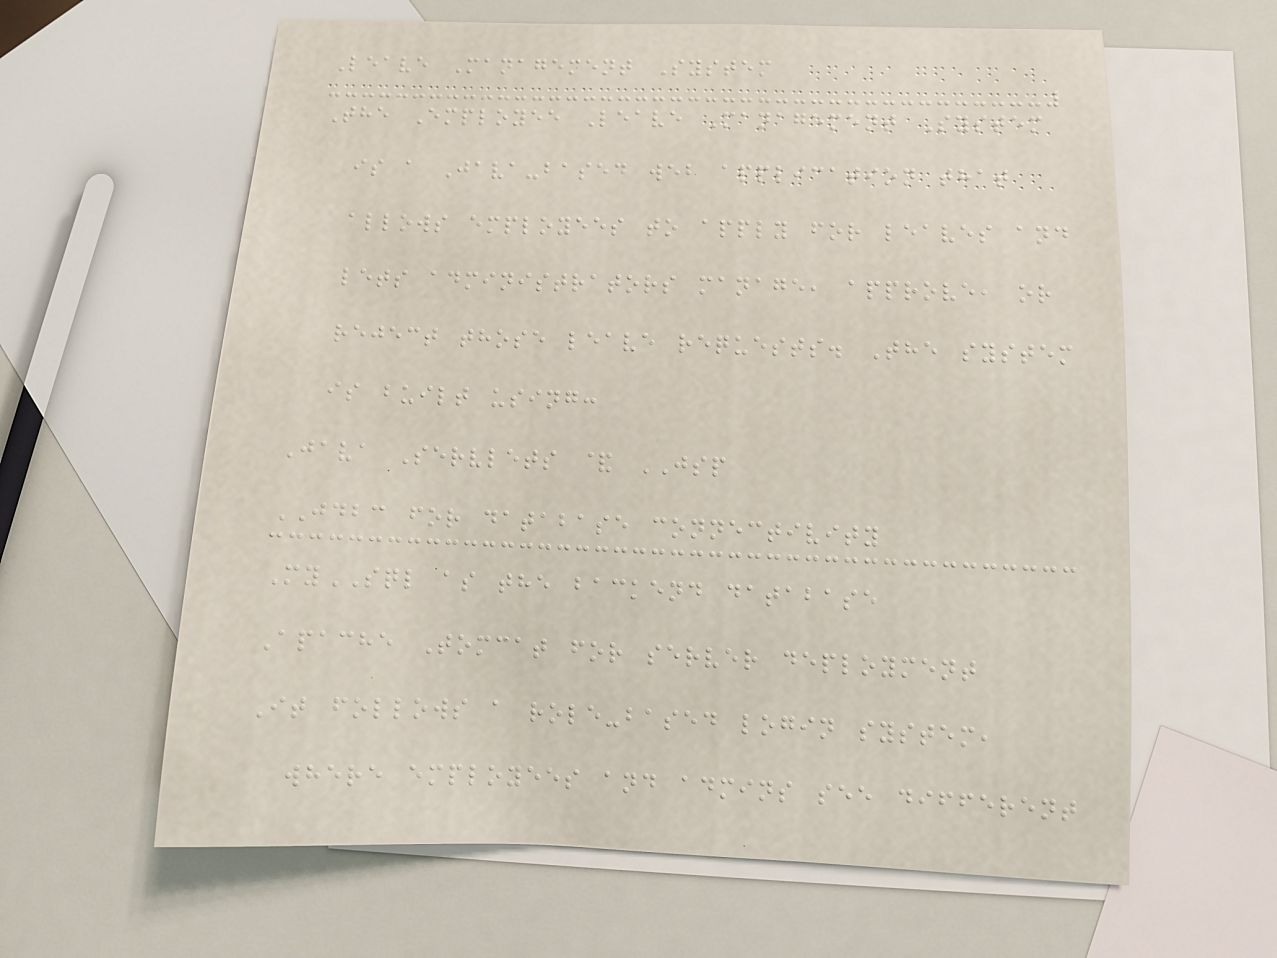Leave Management System
The Employee Leave Management System
is a Java-based web application that
allows employees to apply for leaves and
lets administrators manage, approve, or
reject those leave requests. The system
is built using:
Java Servlets & JSP
JDBC for database connectivity
MySQL as the backend database
Apache Tomcat for server deployment
It follows a role-based login system,
where employees and admins see different
